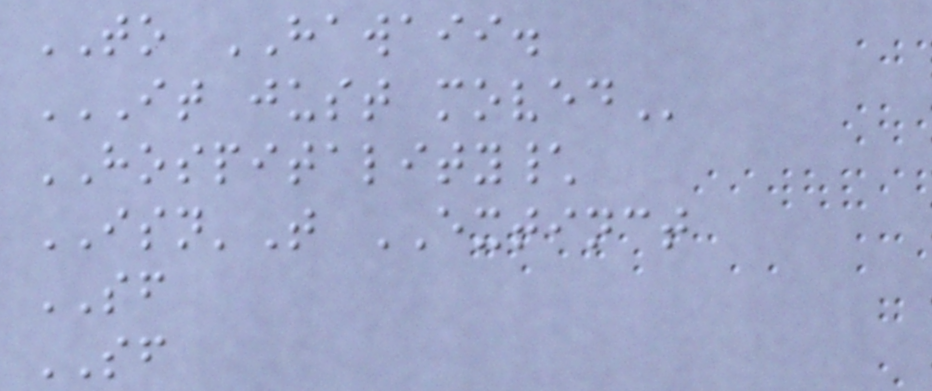TO HAWAII.
IT JUST MOVED
HOSPITALITY\
ISN'T EXTINCT
SF
SF
